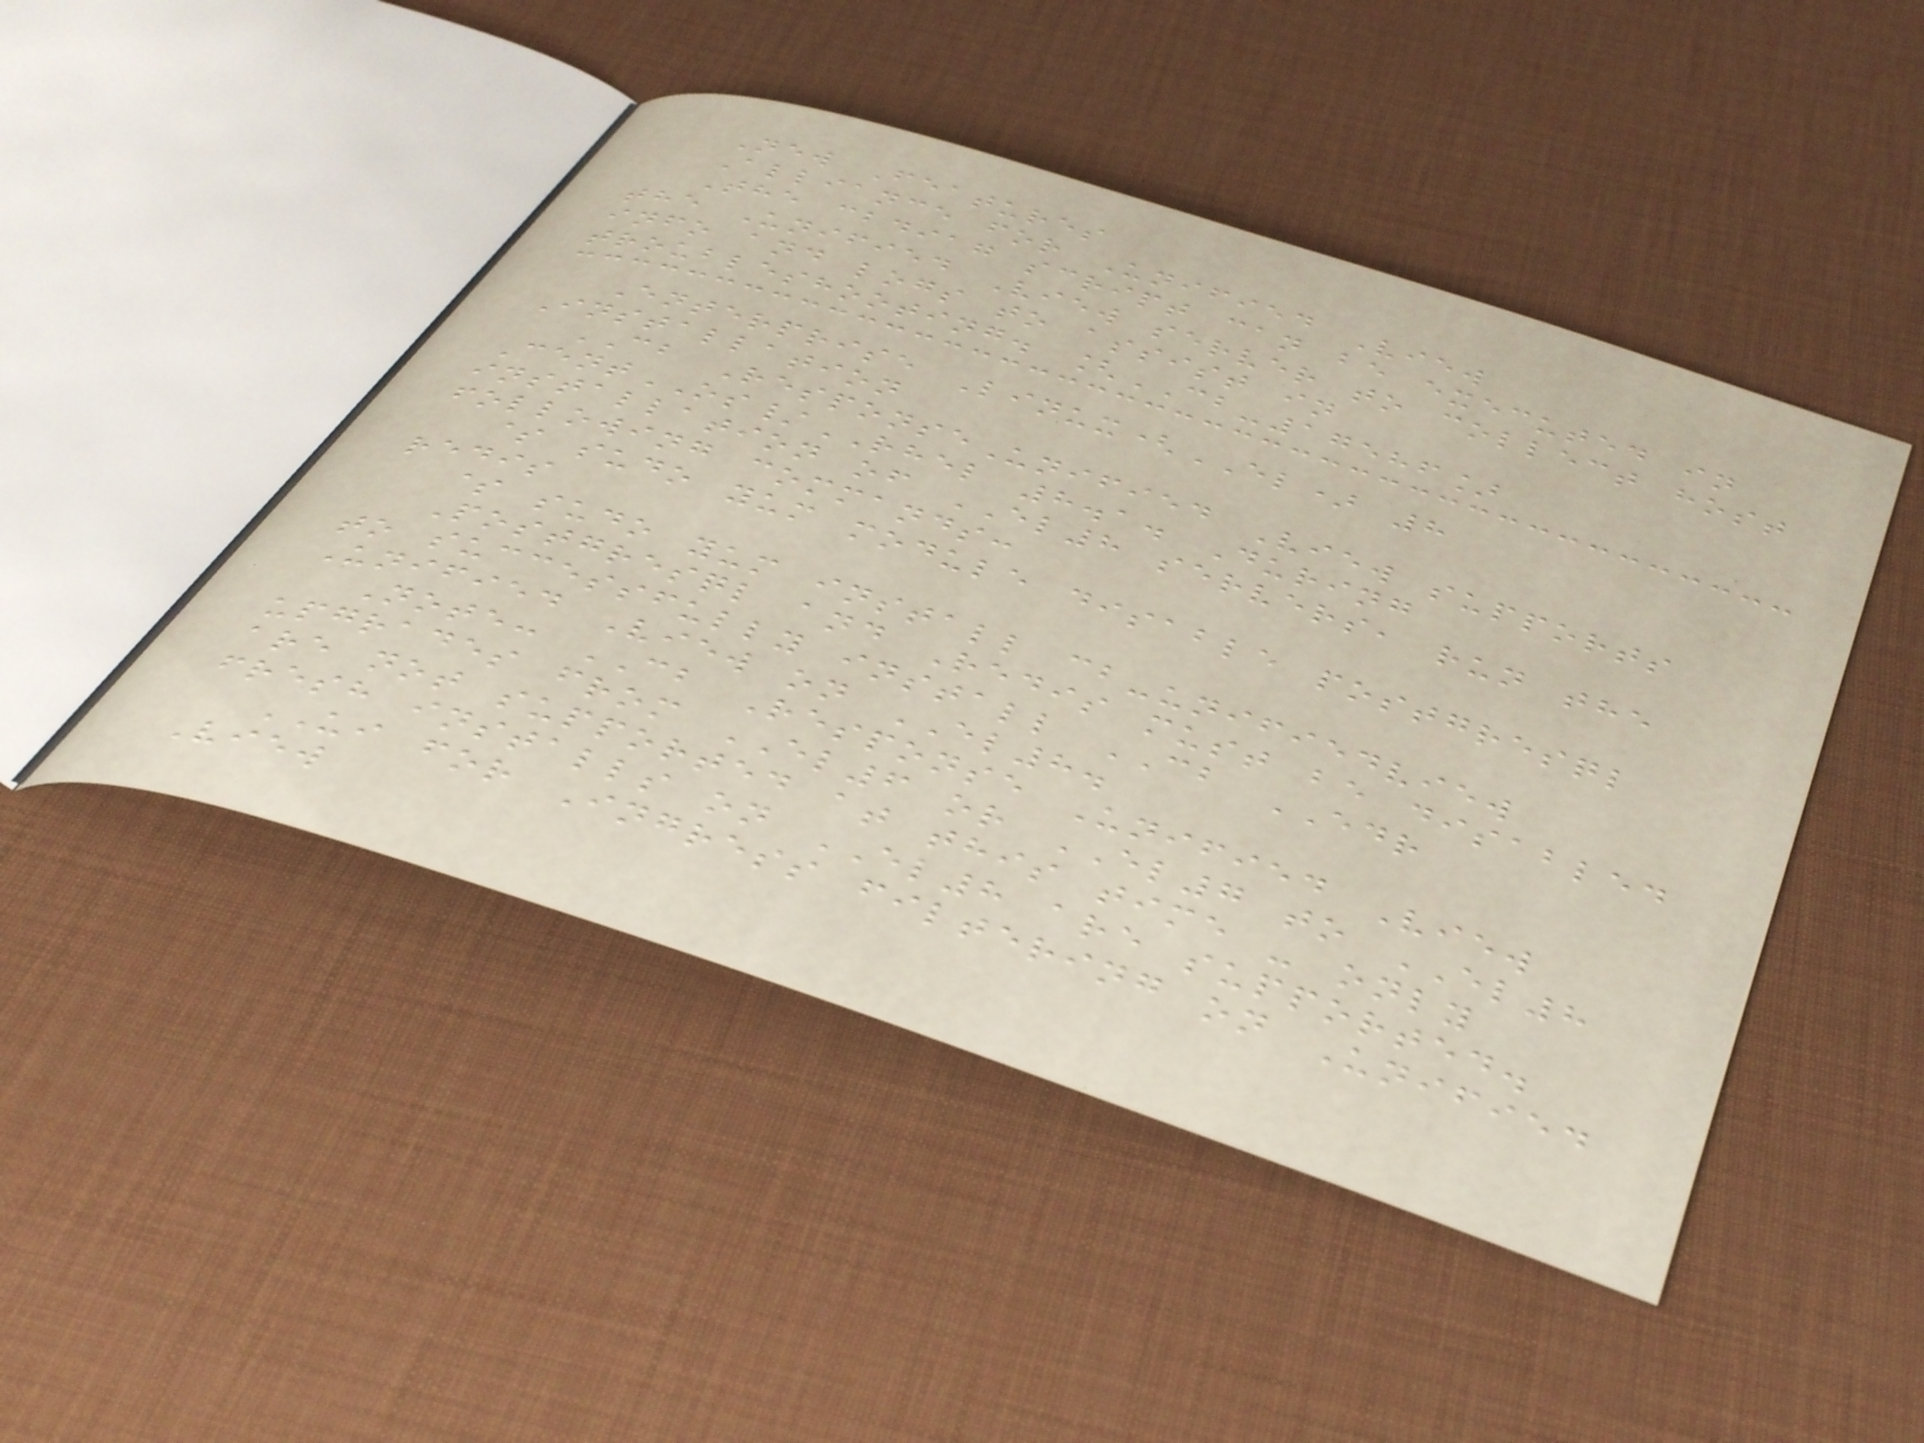New Features
Alliance for Unified View
The cbdiag script can be executed in
the Unified View server to collect host
info and logs to assist in
troubleshooting. [CB-17586]
Enterprise Linux(EL) 8
Installation
CB ResponseUnified View supports
CentOS/RHEL 8.1. During
installation of EL8 servers, run the
following commands:
$ sudo yum module disable postgresql
redis
$ sudo yum install cb-unifiedview
Postgresql and Redis must be disabled
to successfully install CB EDR
Unified View on EL8.
Note: CB Response Unified View
upgrades from EL6 or EL7 to EL8
are not supported at this time - only
fresh installs on EL8 are supported.
UI for Ingress filtering on Unified
View
